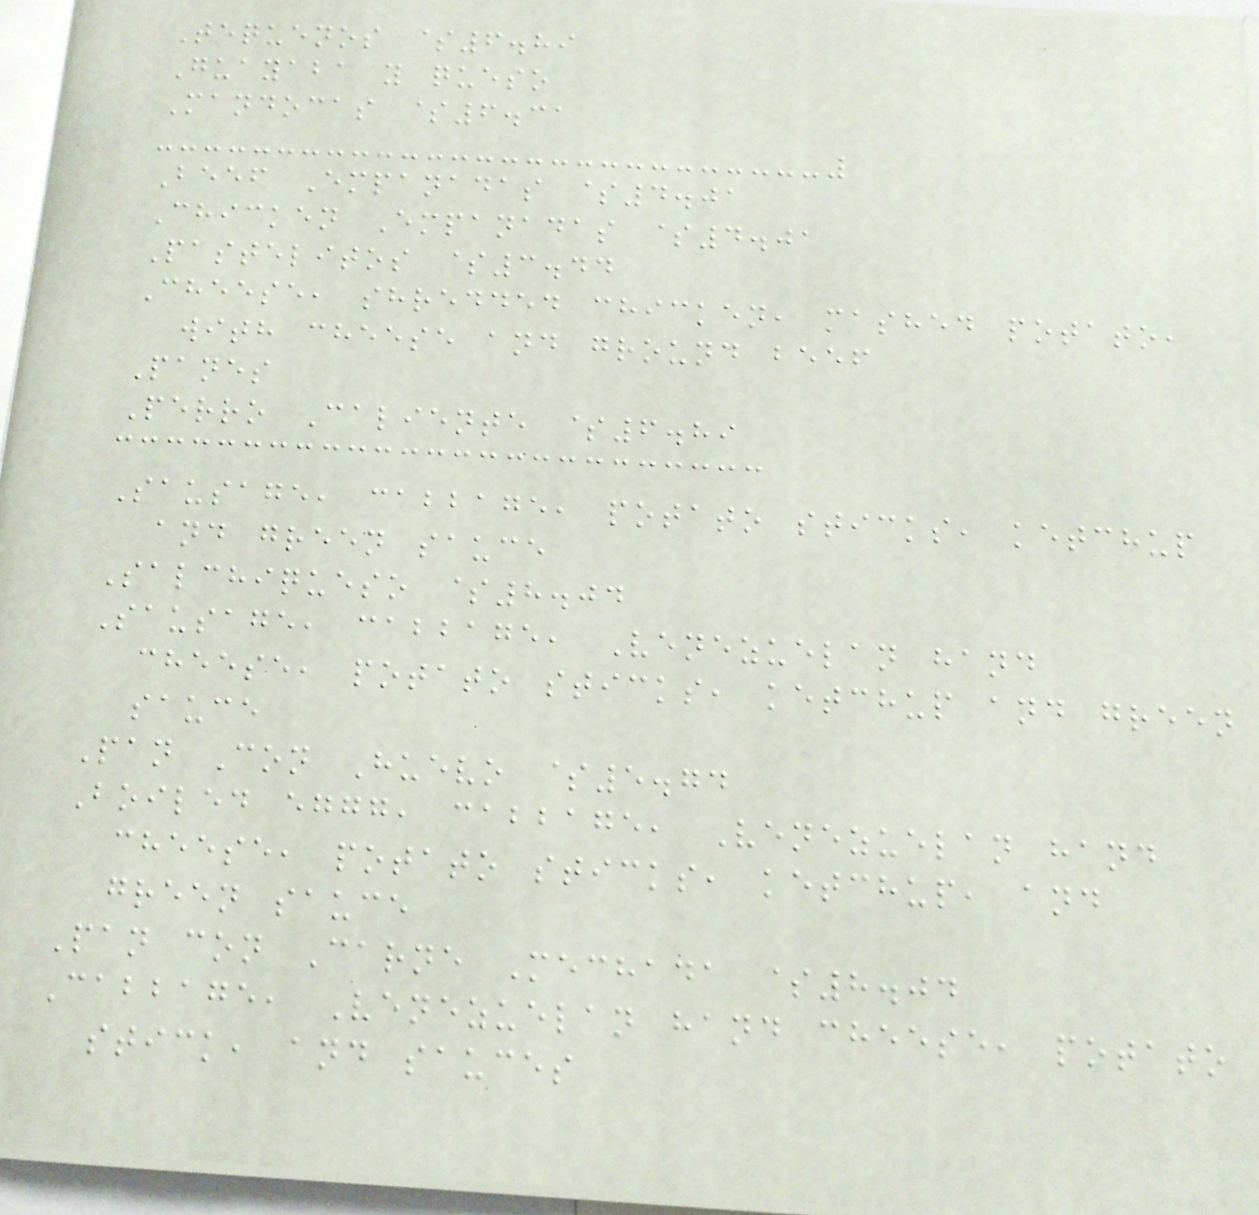Tequenos $6.89
Guayaba y queso
Mandocas $6.31
Beef Empanadas $4.01
Chicken Empanadas $4.01
Pastelitos $3.44
Cheese, shredded chicken, mashed potato,
with cheese and ground beef
Panes
Perro Caliente $6.89
Sausage, cabbage, potato sticks, ketchup
and green sauce
Salchiqueso $8.04
Sausage, cabbage, Venezuelan hand
cheese, potato sticks, ketchup and green
sauce
Pan Con Huevo $5.74
Boiled eggg, cabbage, Venezuelan hand
cheese, potato sticks, ketchup, and
green sauce
Pan con Carne Mechada $8.04
Cabbage, Venezuelan hand cheese, potato
stick, and sauces
